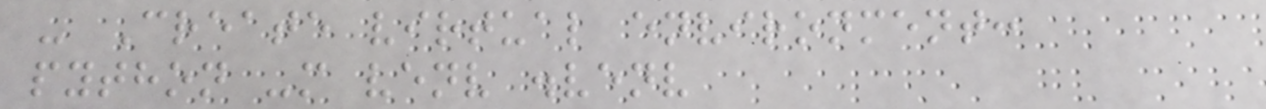- Create virtual environment:
python -m venv .venv
